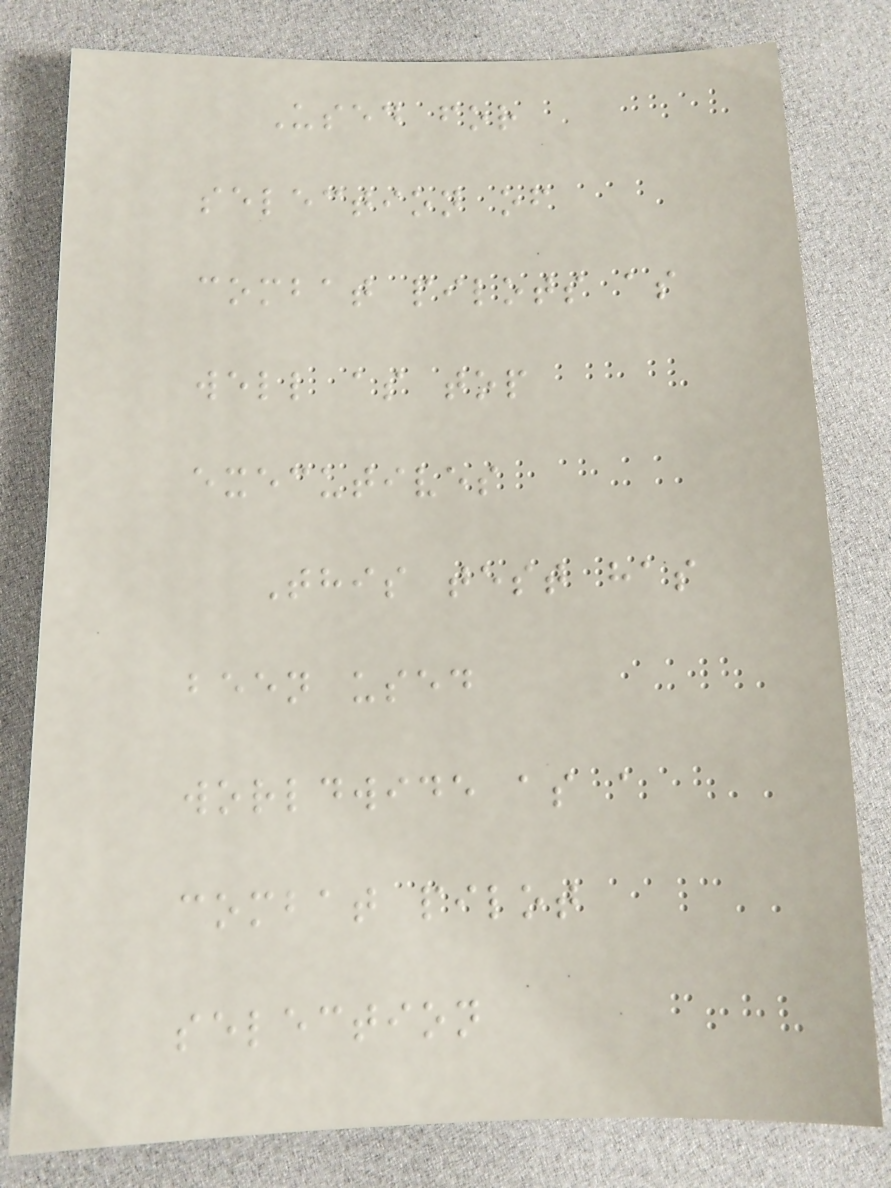Used for
selection of
combat pilots as
well as top
executives
This test has
been used
worldwide as a
combat pilot
selection
